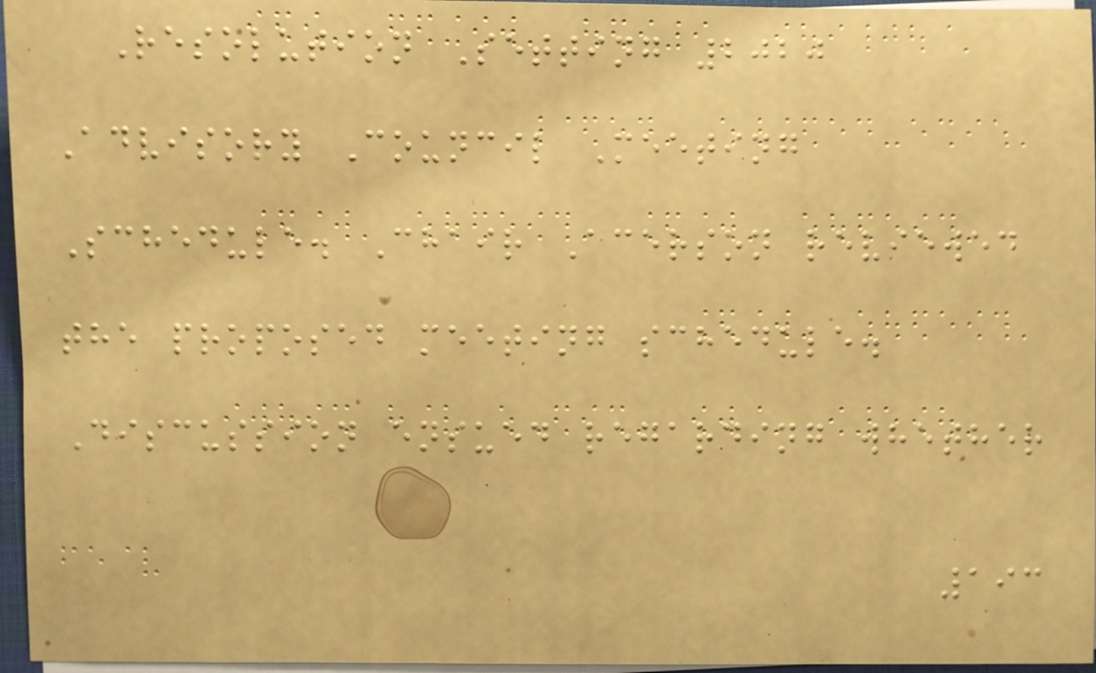Resolution Setting 2020
Advisory Council Meeting
Schedule. Chair Acerson reviewed
the proposed meeting schedule.
Discussion ensued regarding whether
193
